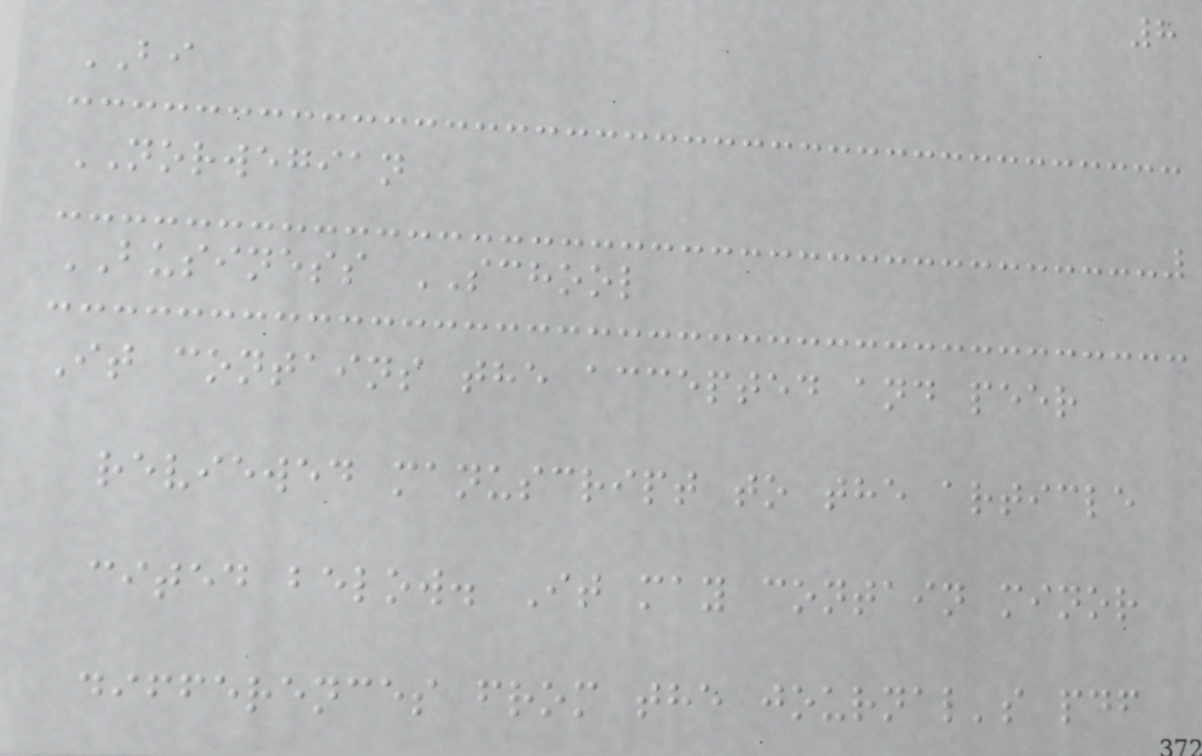8
BI
NORWEGIAN
BUSINESS SCHOOL
It contains the accepted and peer
reviewed manuscript to the article
cited below. It may contain minor
differences from the journal's pdf
